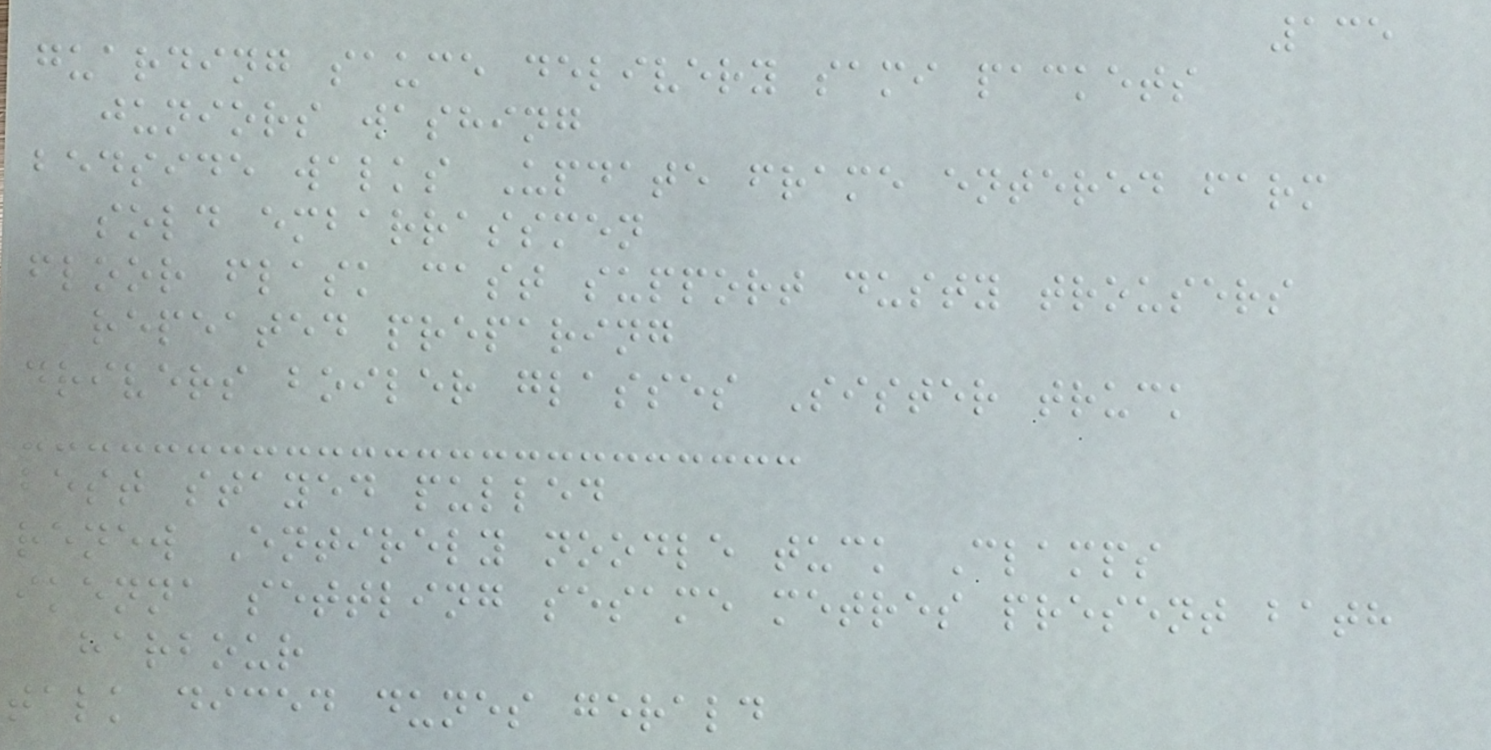135
guarding sauce delivery sami packets
juniors washing
bedside walks Update frame entered farm
sold embarrassmen
floor flask cast support dusty trousers
repeated preparing
drivers boiler glasses Sister truck
best stayed pulled
renew Entirely noodle tuck Clamps
ikenna settling sesame metres present bath
harbour
talk diced dunes gerald
